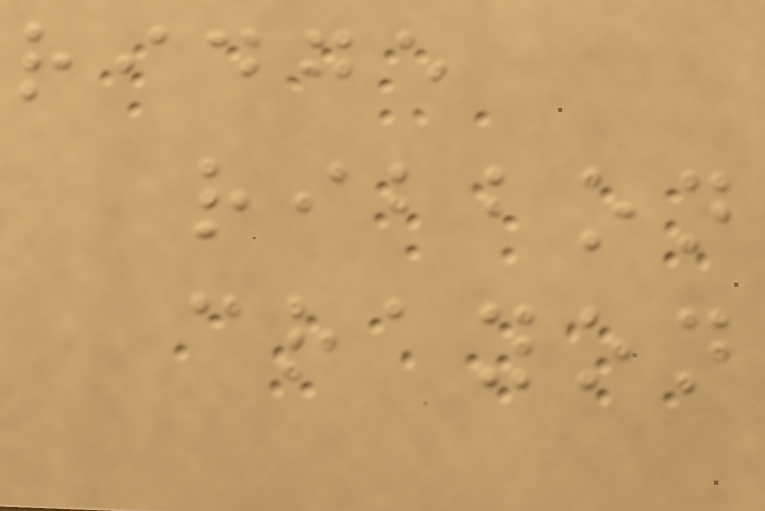ridge
ribbon
crayon
